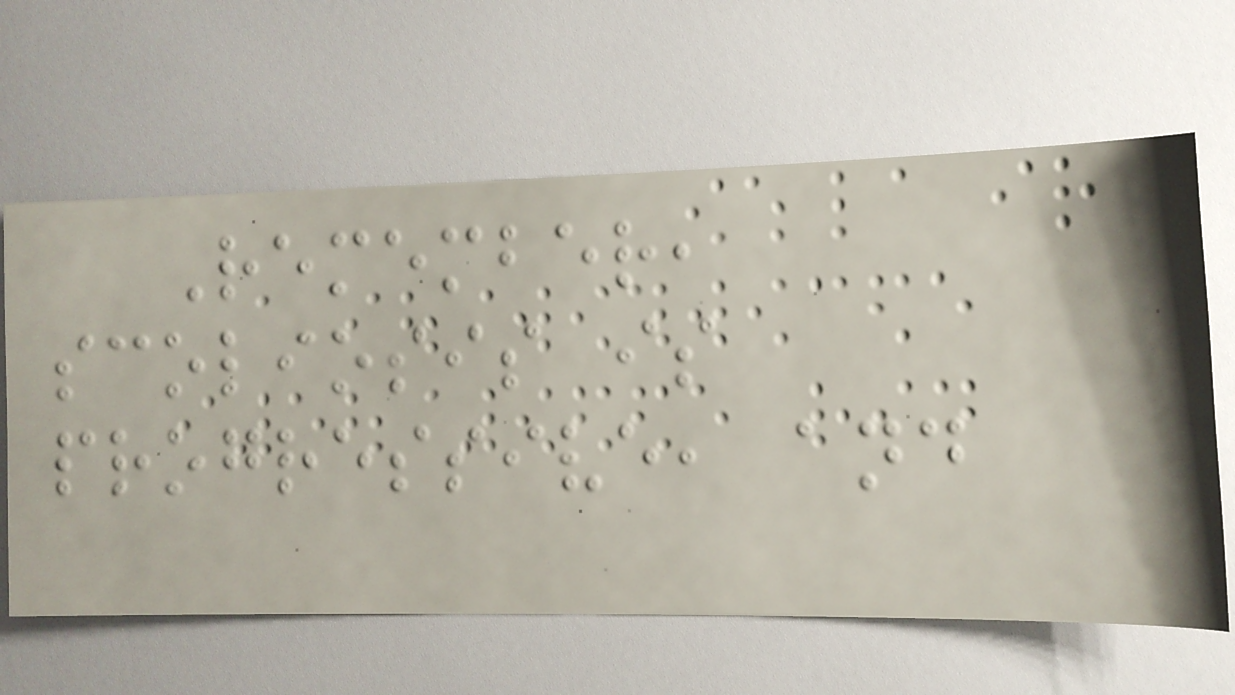Remember,
scoliosis is
progressive, and
